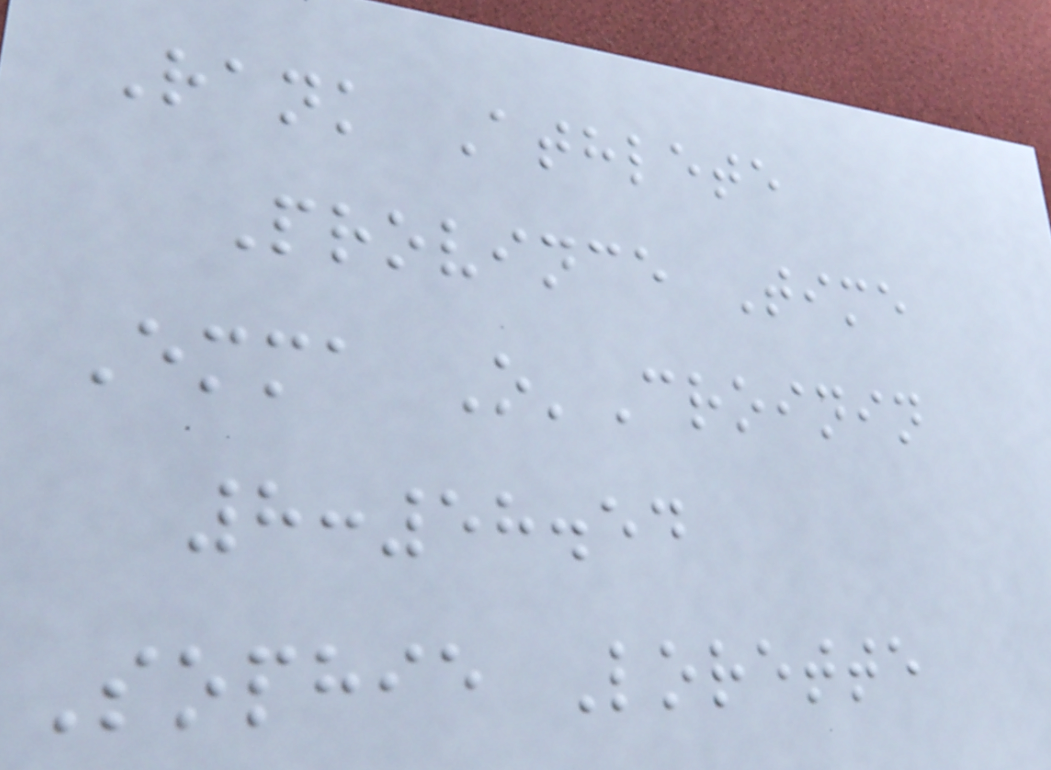Rank Athlete
Province Time
Emma O'Croinin
8:58.54
Sophie Lorette
